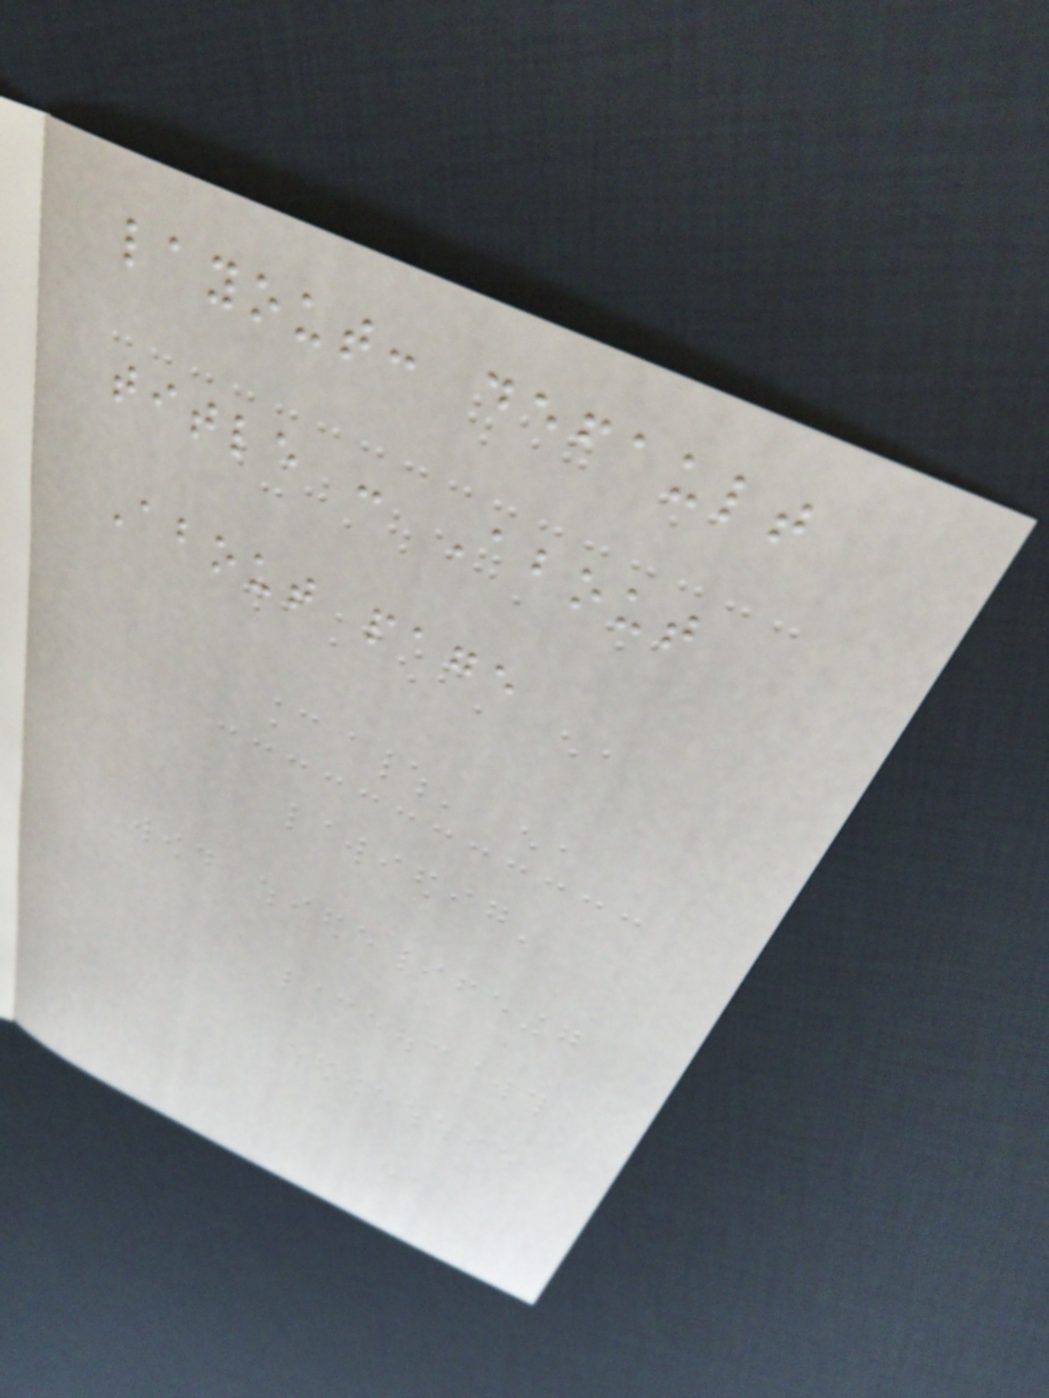layout: default
title : About
About page
